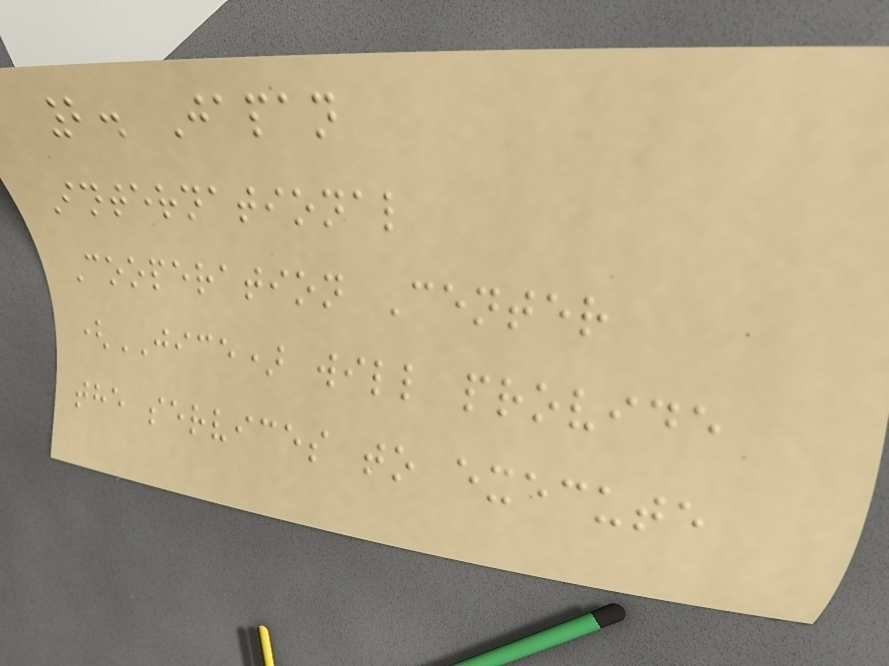2. Japan
International
Cooperation Center
(JICE) will provide
the services to execute
